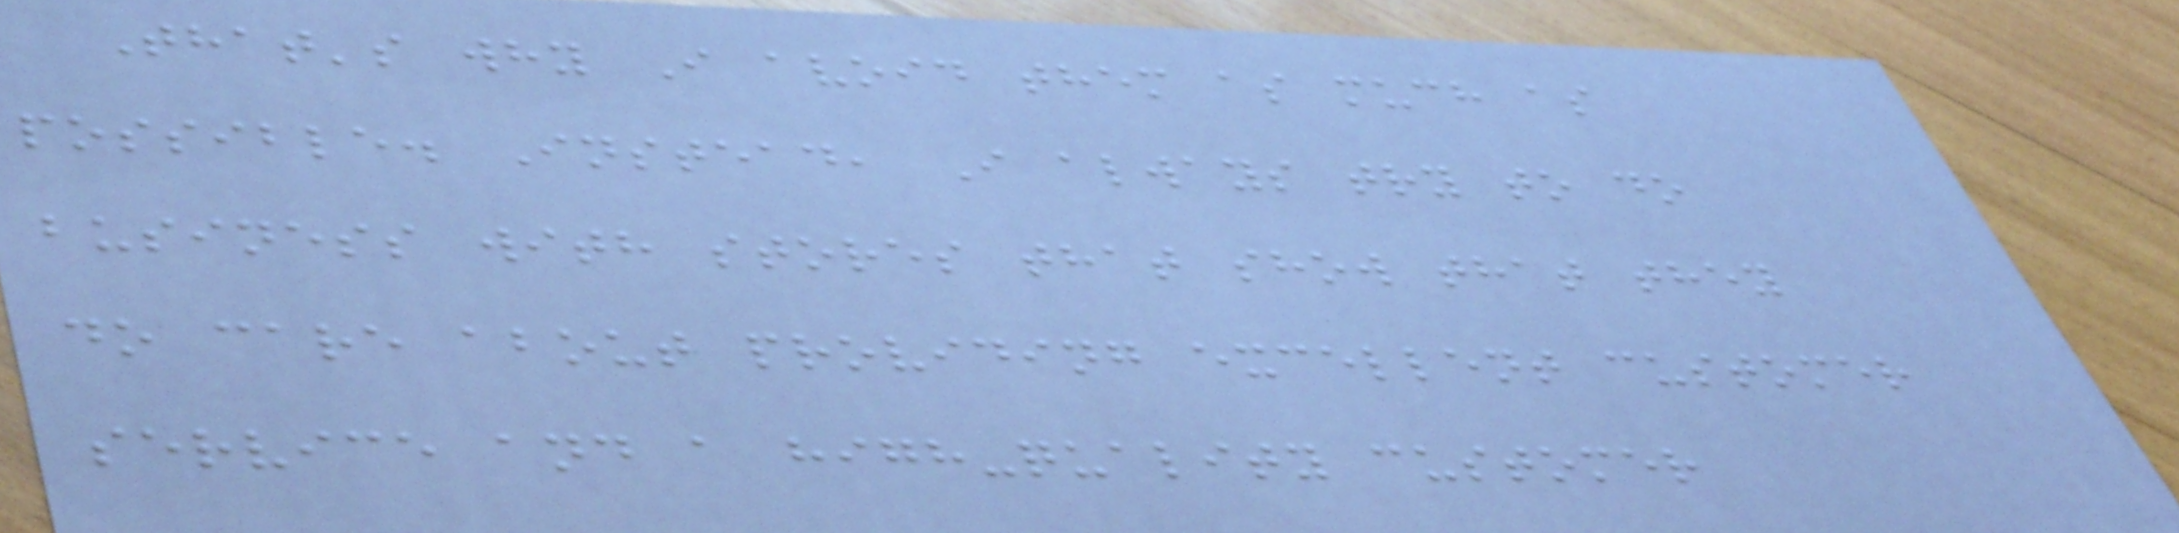That's why I avoid them as much as
possible. Instead, I always try to do
business with stores that show that they
do care about providing excellent customer
service and a high-quality customer
